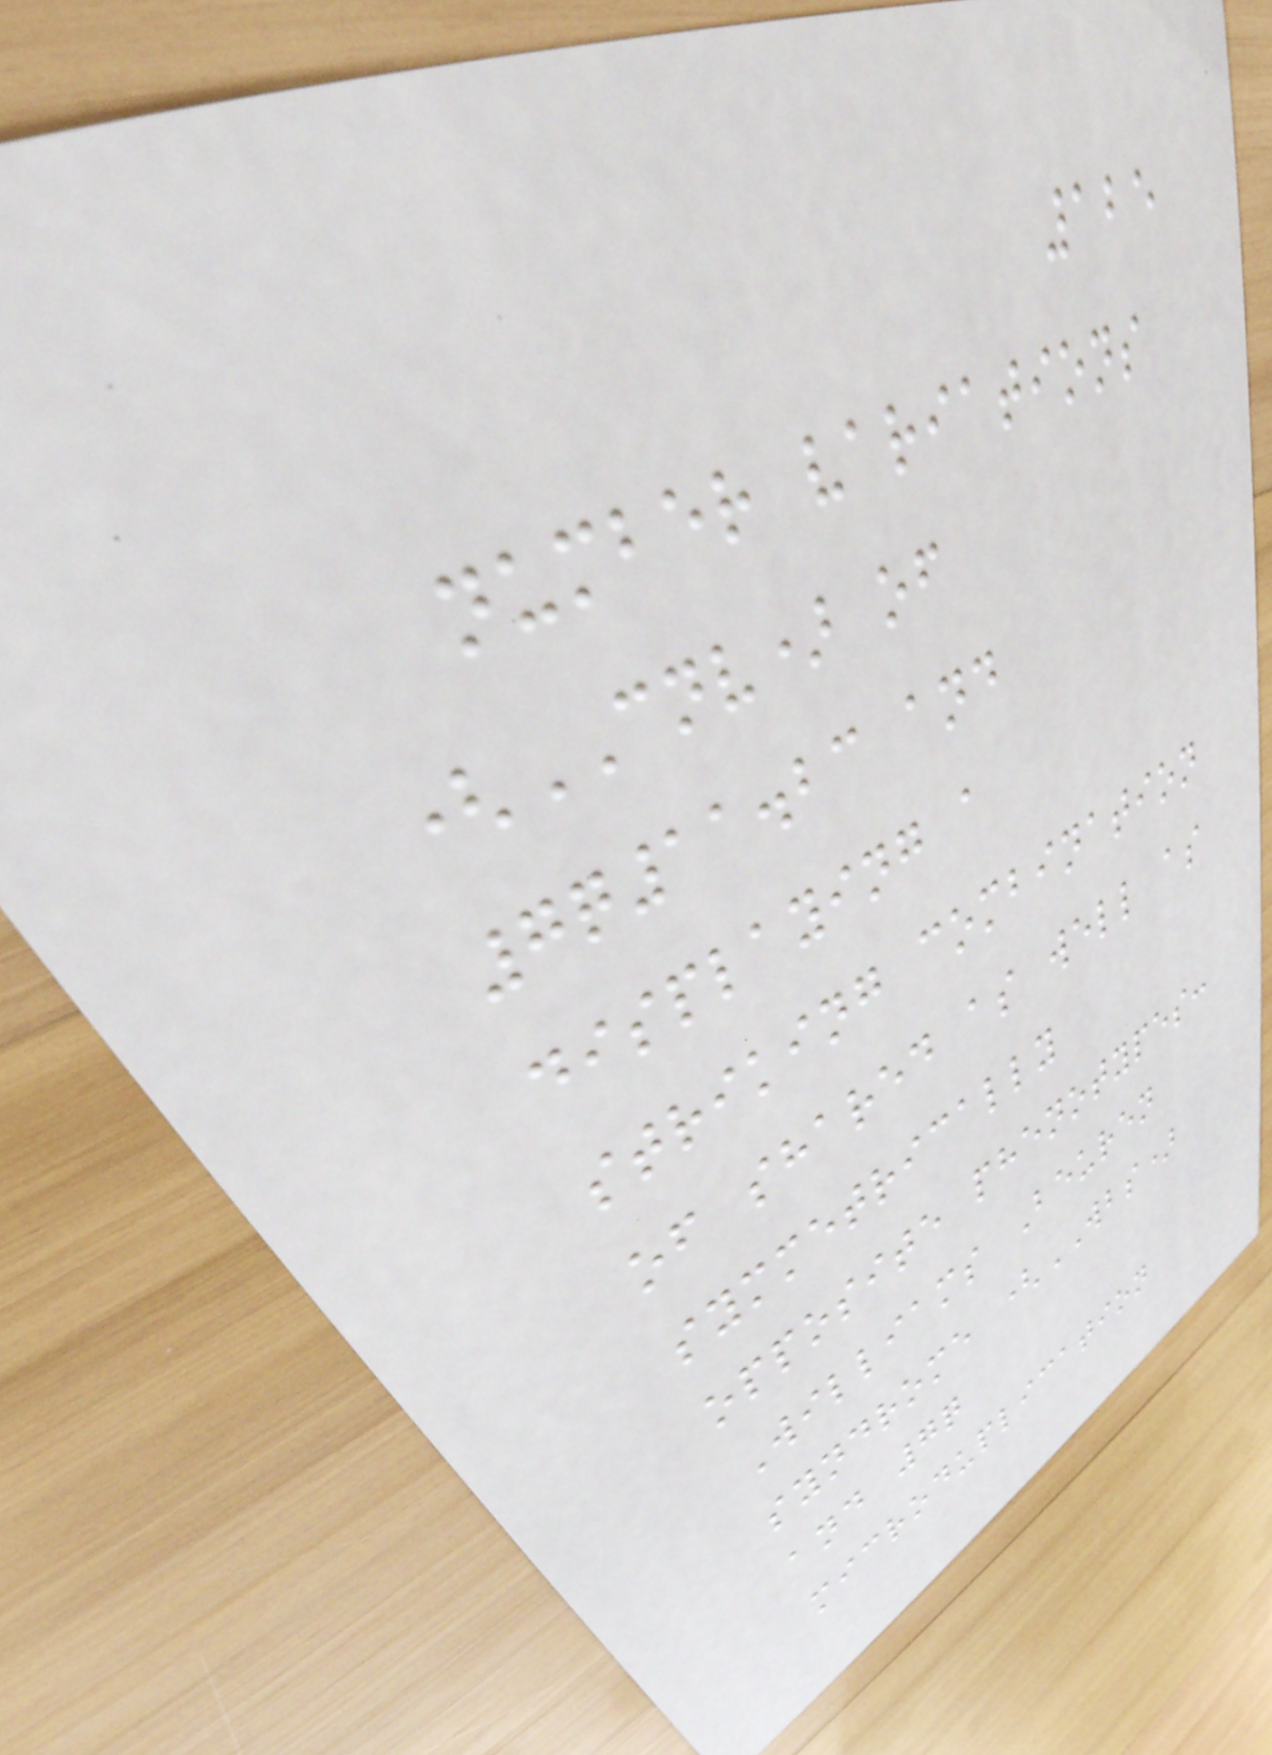125
number variations
(CNV) of
7q11.23 and
displaying a
striking combination
of shared as well as
symmetrically
opposite phenotypes:
Williams Beuren
syndrome (WBS)
and 7q
microduplication
